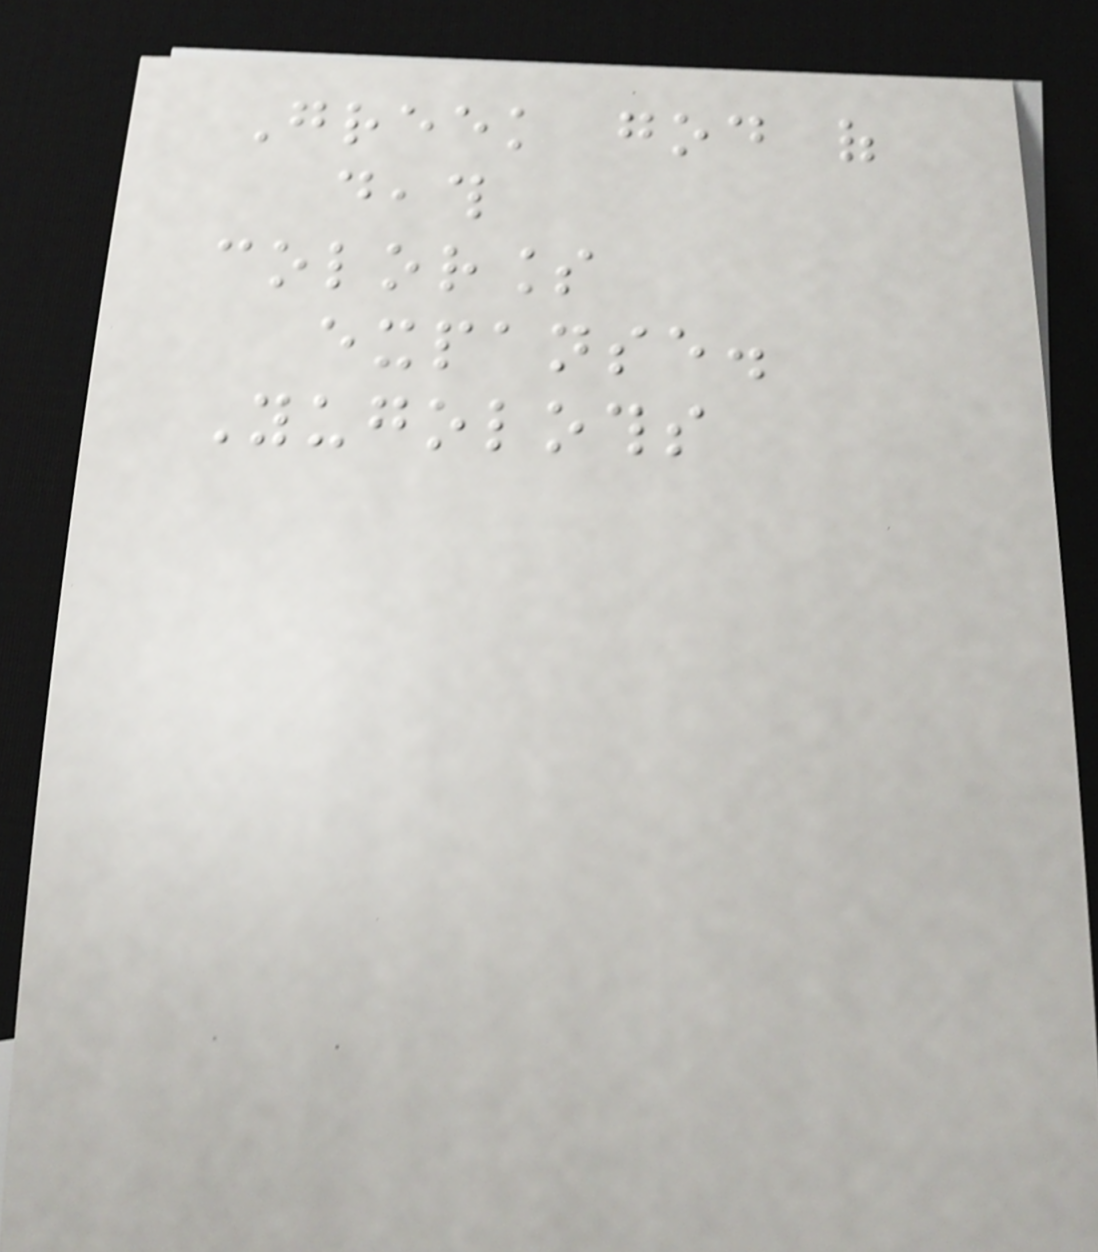Greek god of
death
colorless
expanse.
Yugoloths
